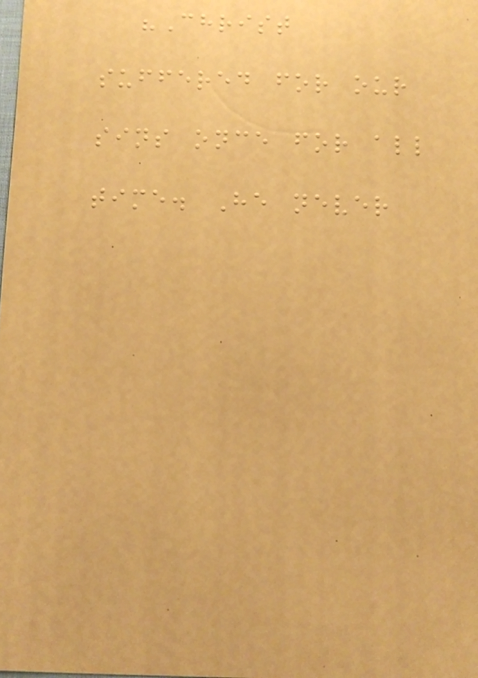"Christ
suffered for our
sins once for all
time. He never
